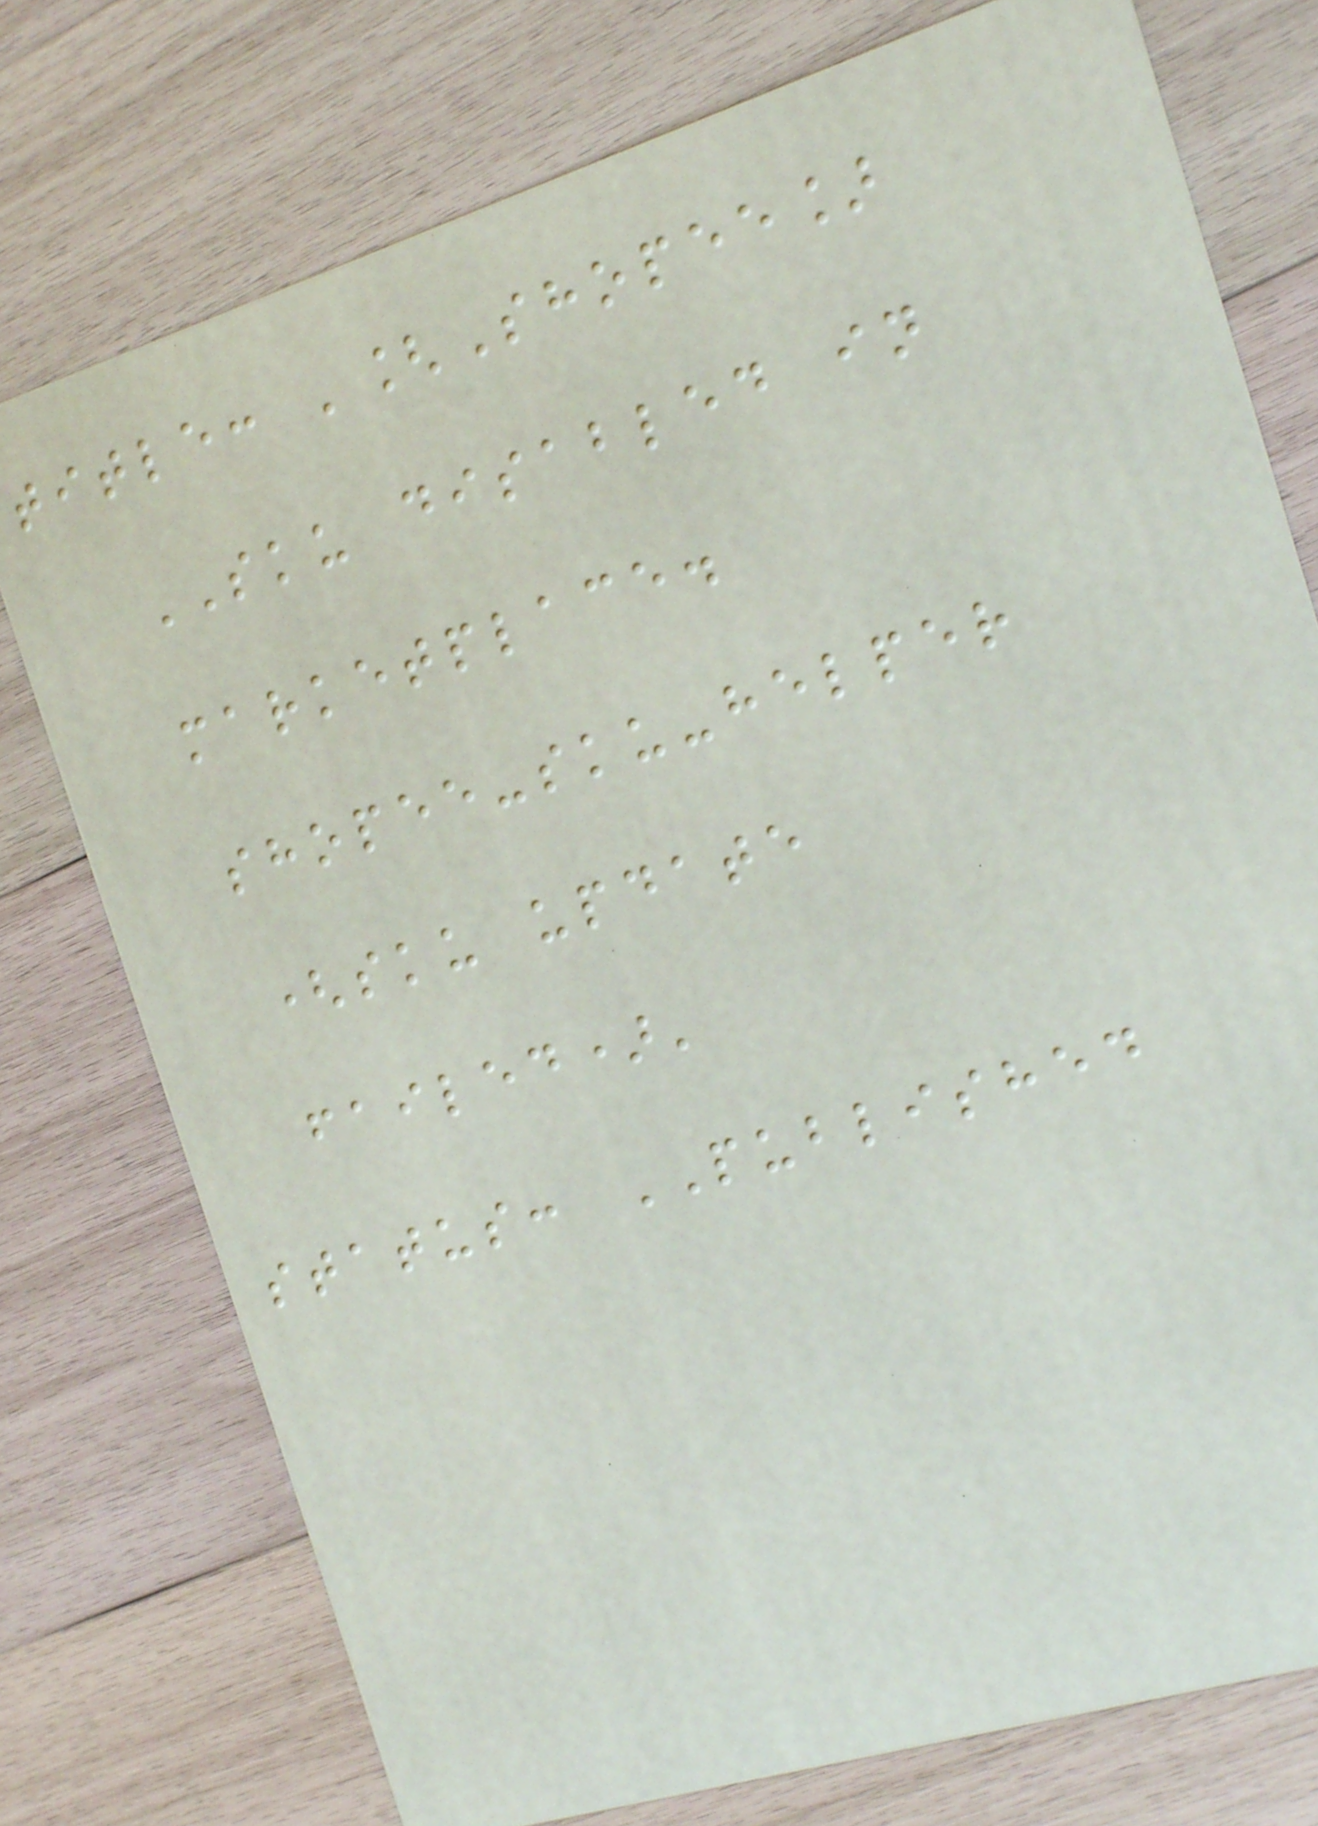title: '[Shopee]
SKU disabled in
marketplace.
shopee-sku-helper
(sku update
failed)'
status: PUBLISHED
